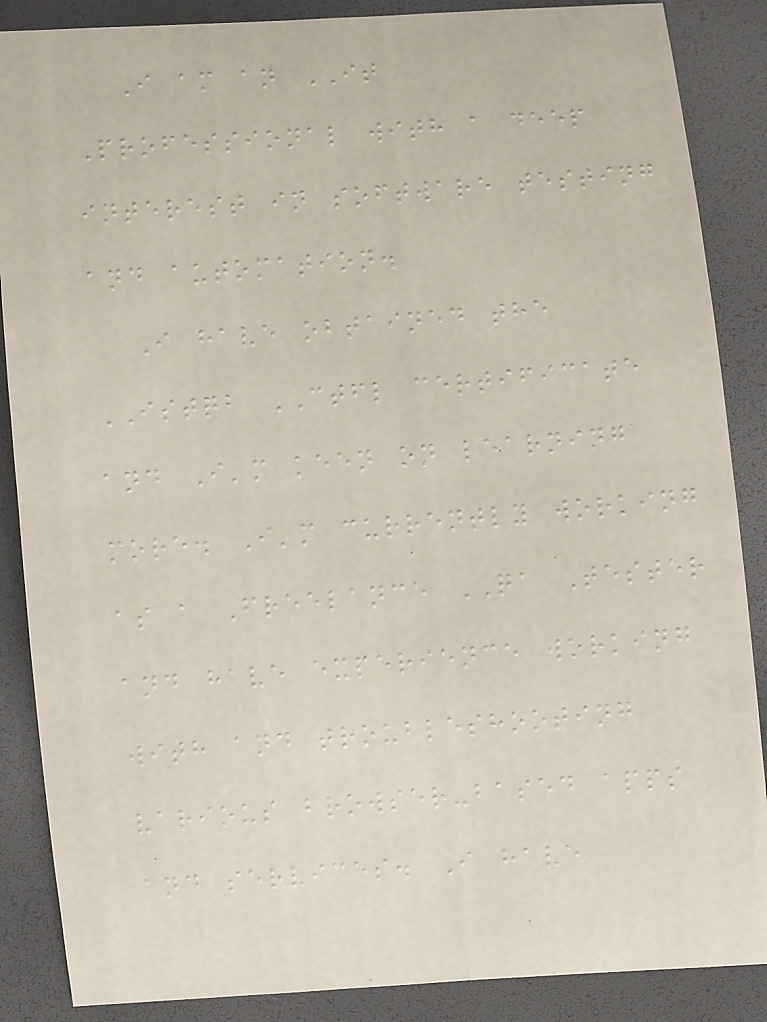I am an IT
Professional with a deep
interest in software testing
and automation.
I have obtained the
ISTQB CTFL certificate
and I'm keen on learning
more. I'm currently working
as a Freelance QA Tester
and have experience working
with and troubleshooting
various browser-based apps
and services. I have
